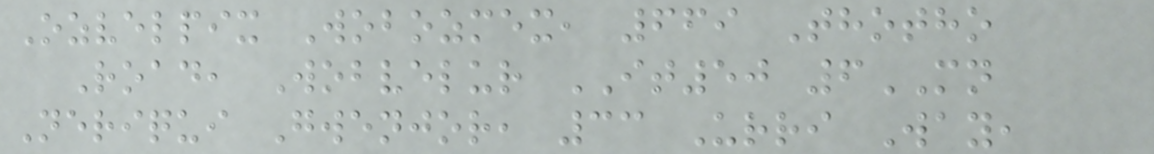Ozvelpix Wobozmex, 669 Thotho
Road, Wobvelur IT50 6MN
Neriqui Gwenjor, 33 Urri Way,
